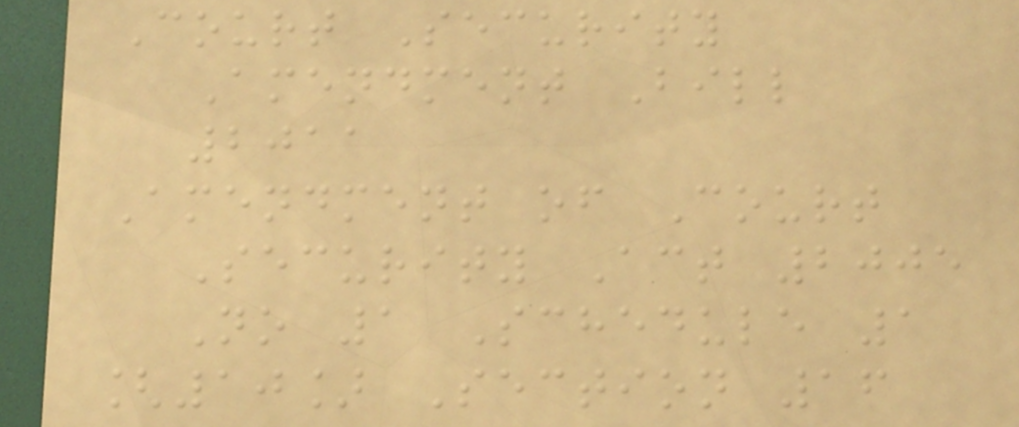Court Security
Amendment Bill
2011
Amendment of Court
Security Act 2005
No 1 Schedule 1
[10] Section 16
